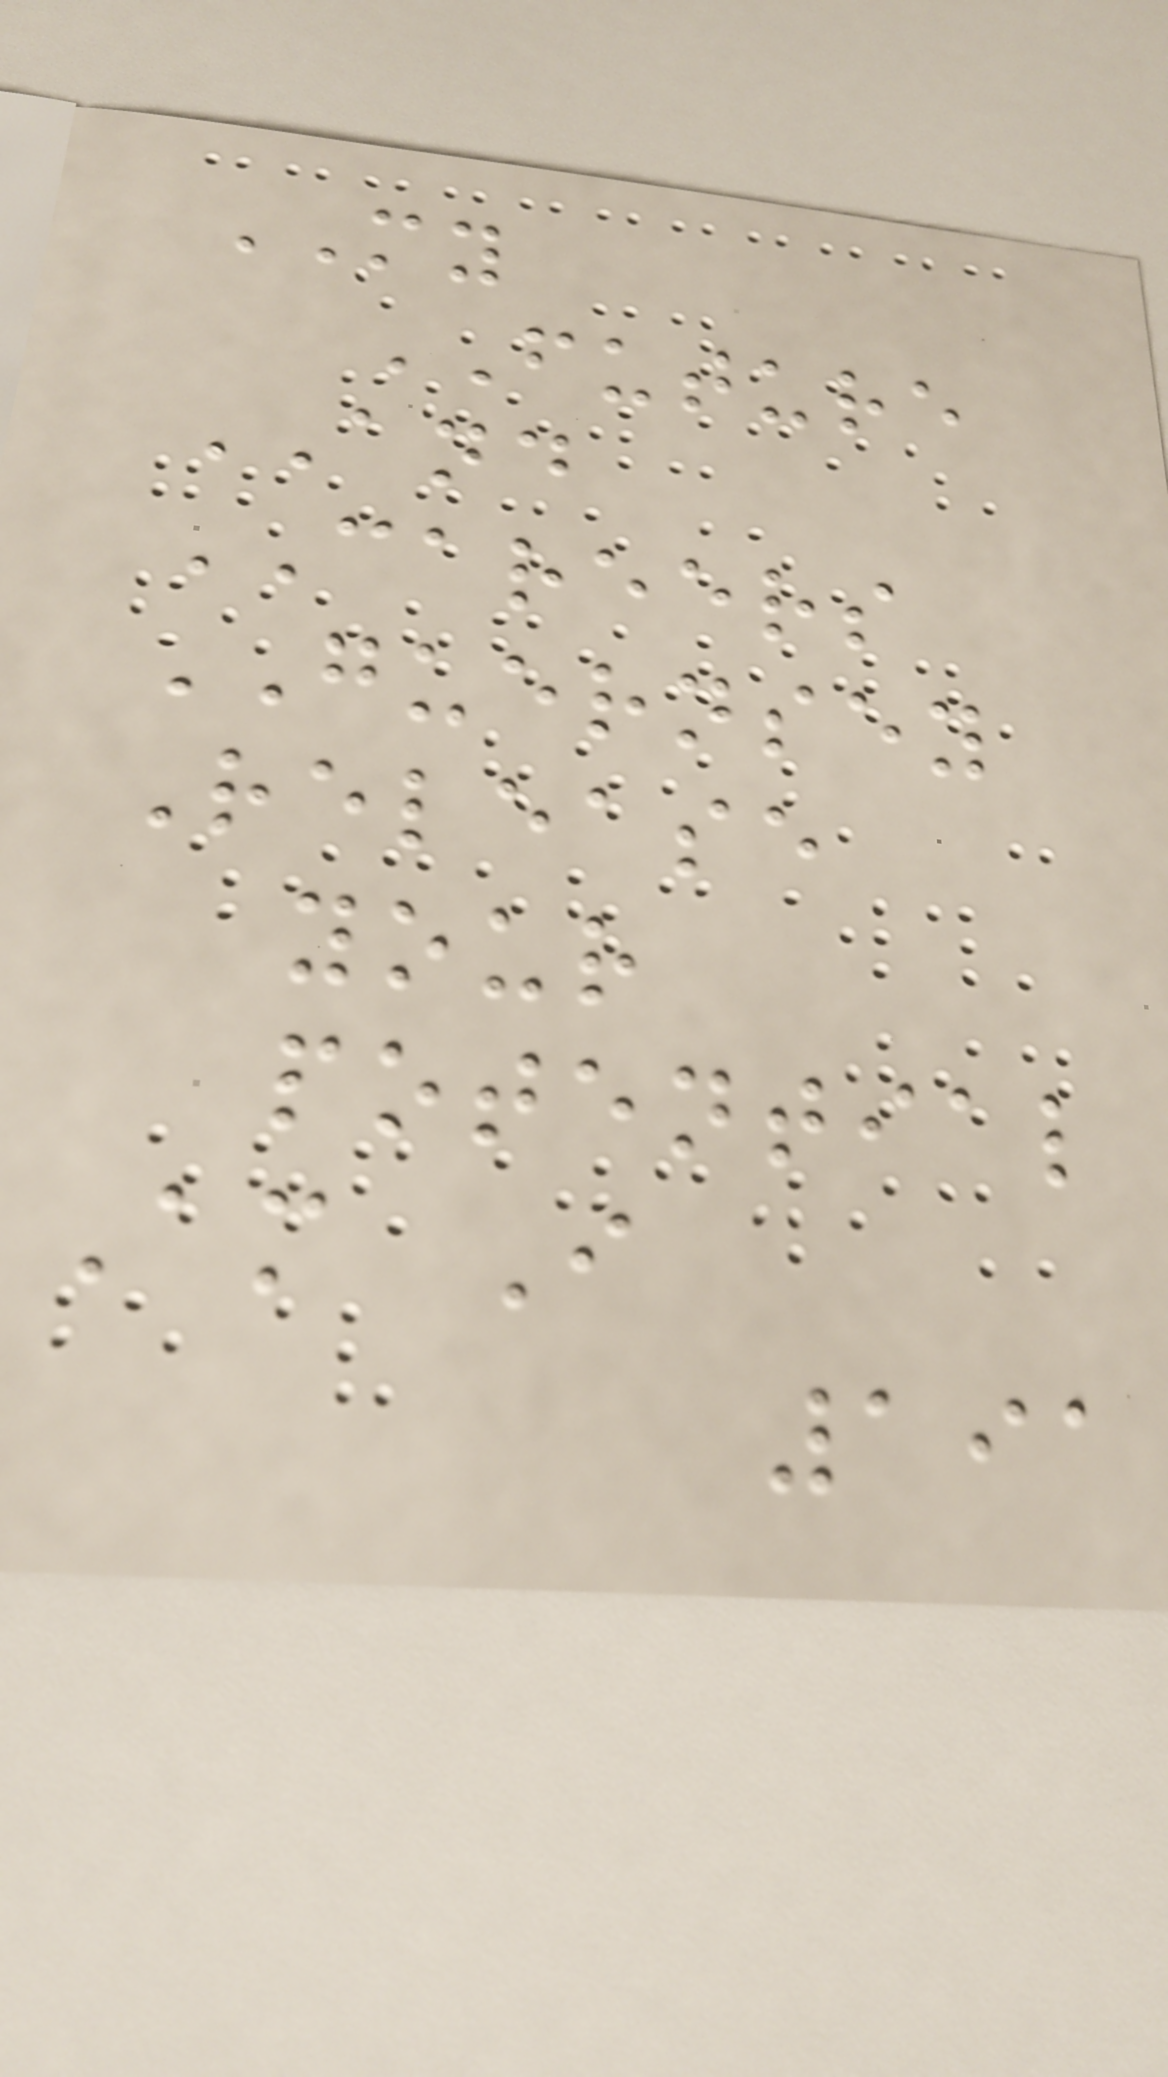MY
FUTURE
AND
CAREERS
GUERNSEY
Release
your
potential
Am I
191
